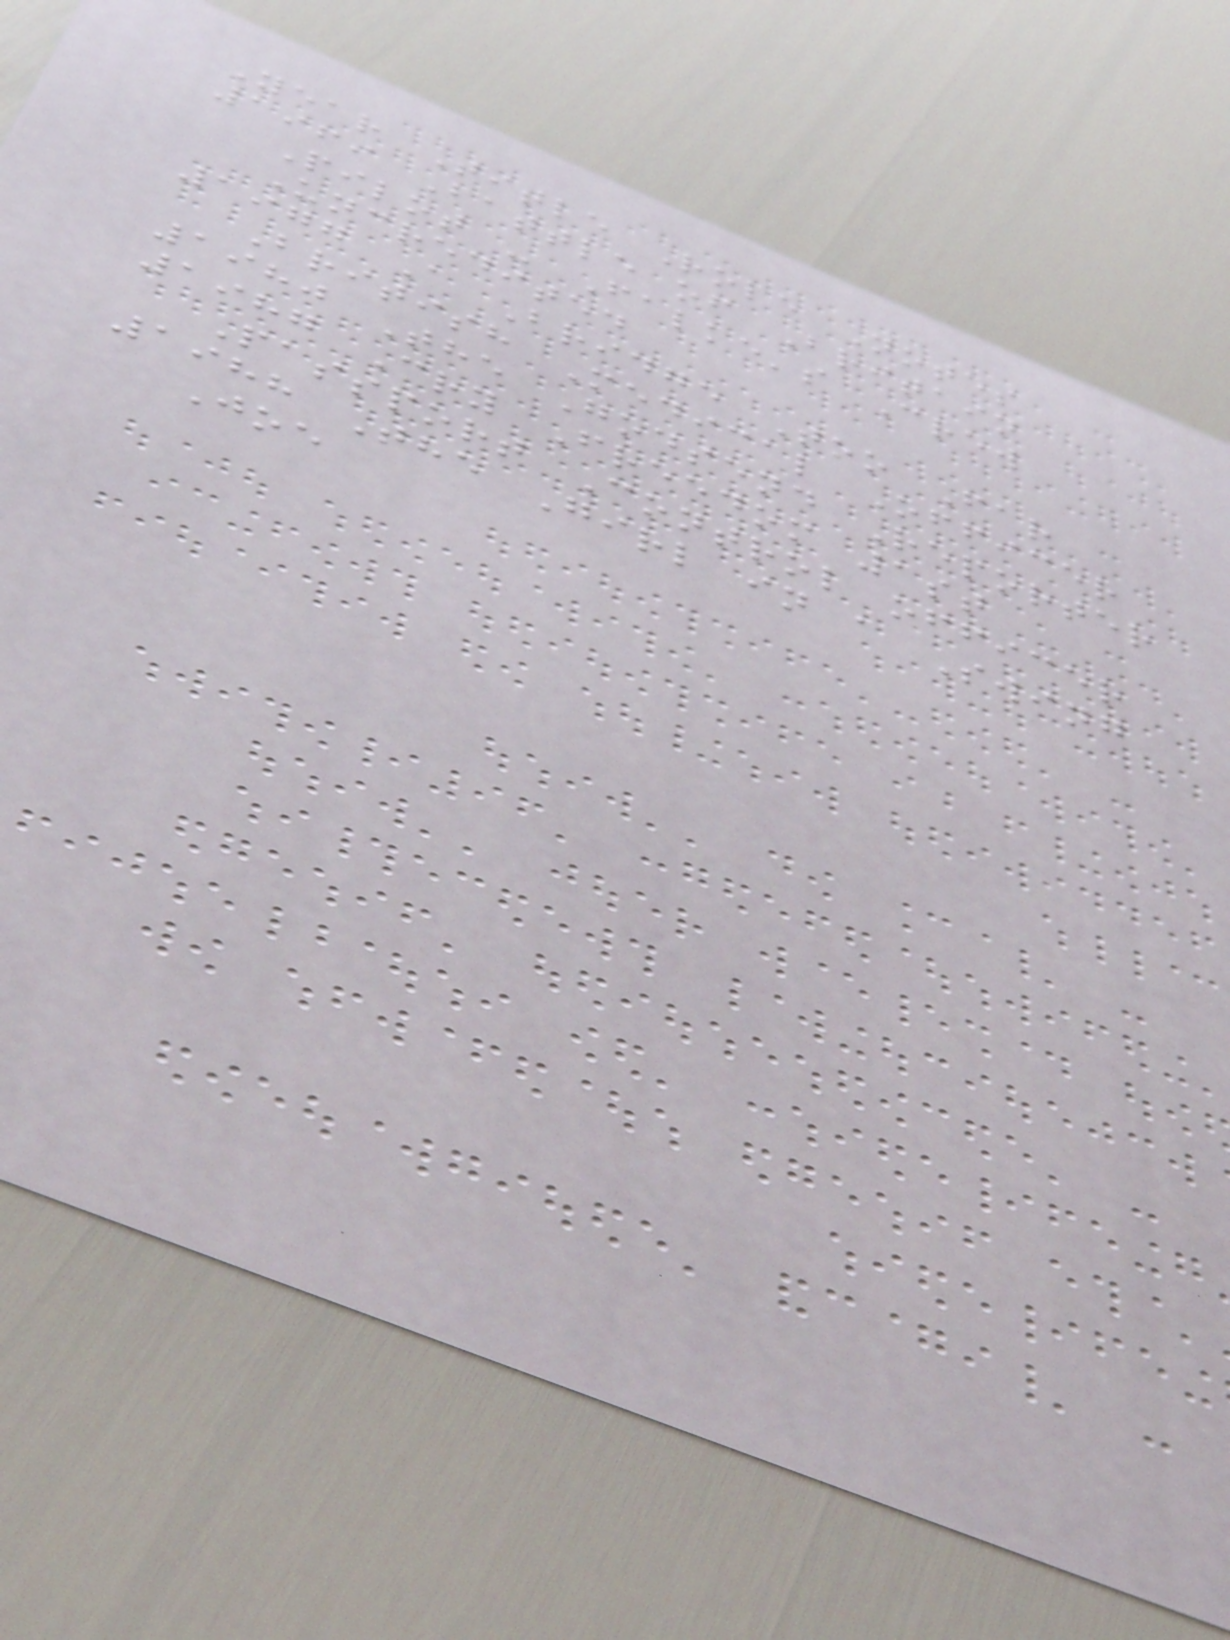Year Title Role Notes
1969 Battle of Britain
Pilot - Falke's Crew
Uncredited
1977 A Bridge Too Far
British Medical Officer
1980 The Godsend Reporter
1987 Cry Freedom 1st
Passport Control officer
1988 The Girl in a Swing
Joe
